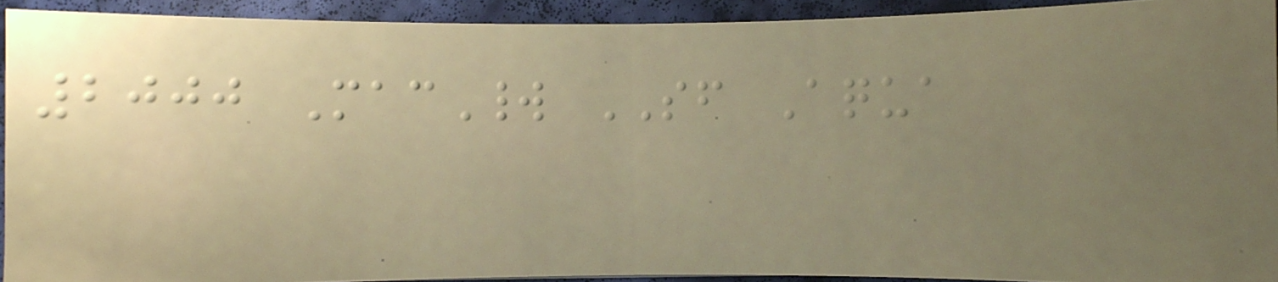2000 MacWorld SF Aqua
